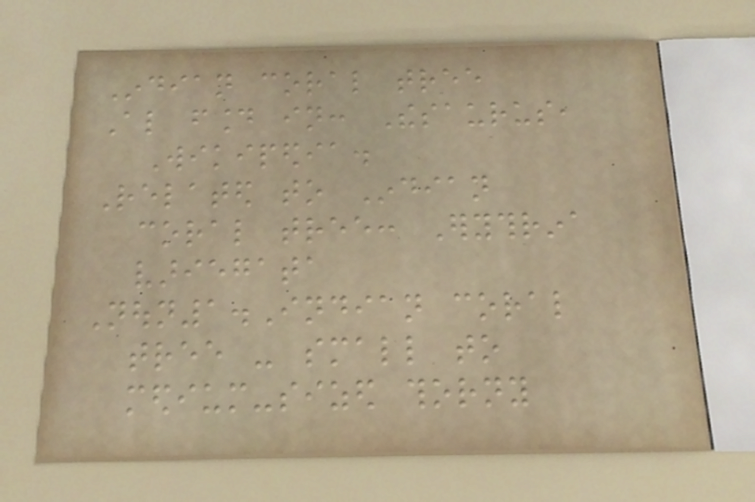Indian coral tree
Also found in: Thesaurus,
Wikipedia.
Related to Indian
coral tree: Erythrina
variegata
Noun1.Indian coral
tree - small to
medium-sized thorny
